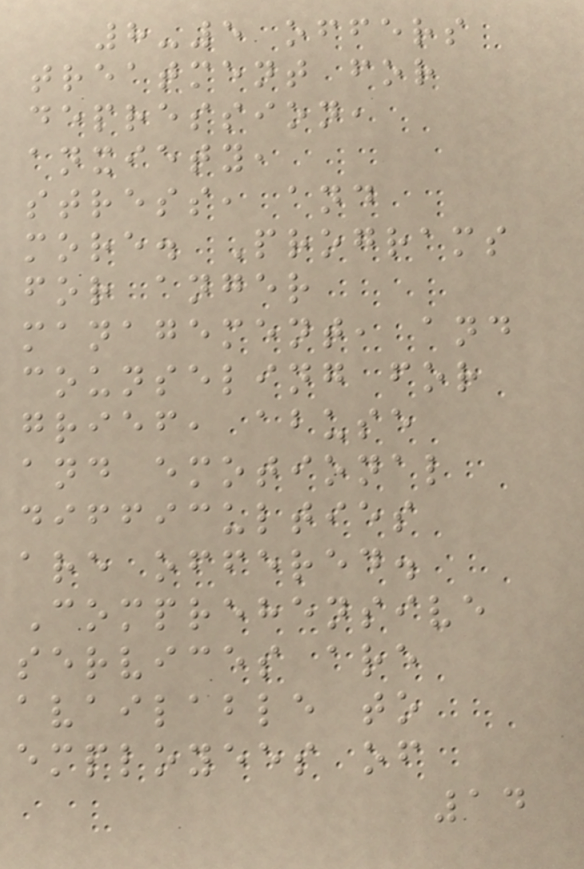8-5 offers
treatment for
depression,
anxiety,
stress, and
more. Programs
for anger
management, and
counseling for
grief, abuse
and emotional
difficulties
are offered.
Comprehensive
services are
available to
employees of
14
